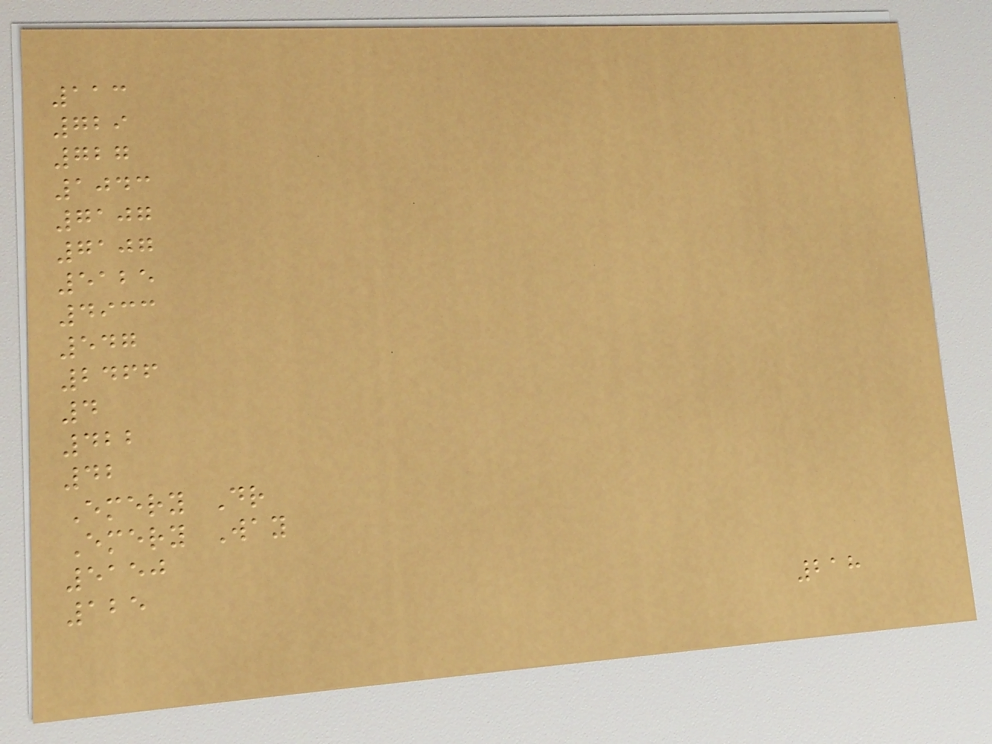113
729
727
1043
7107
7107
5125
4933
547
2466
4
422
42
Emery Dr
Emery Way
5150
125
218
